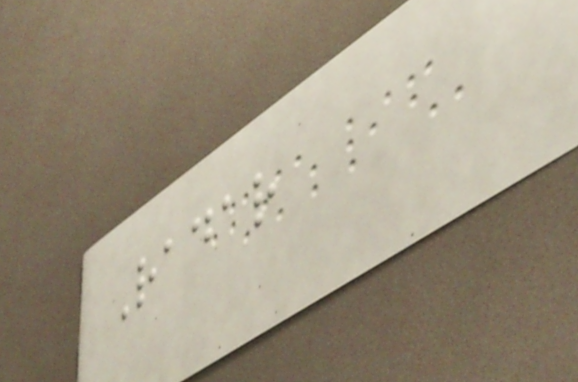Radar
